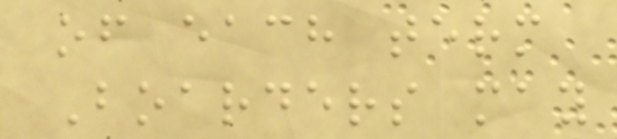of each term
Boarders may
